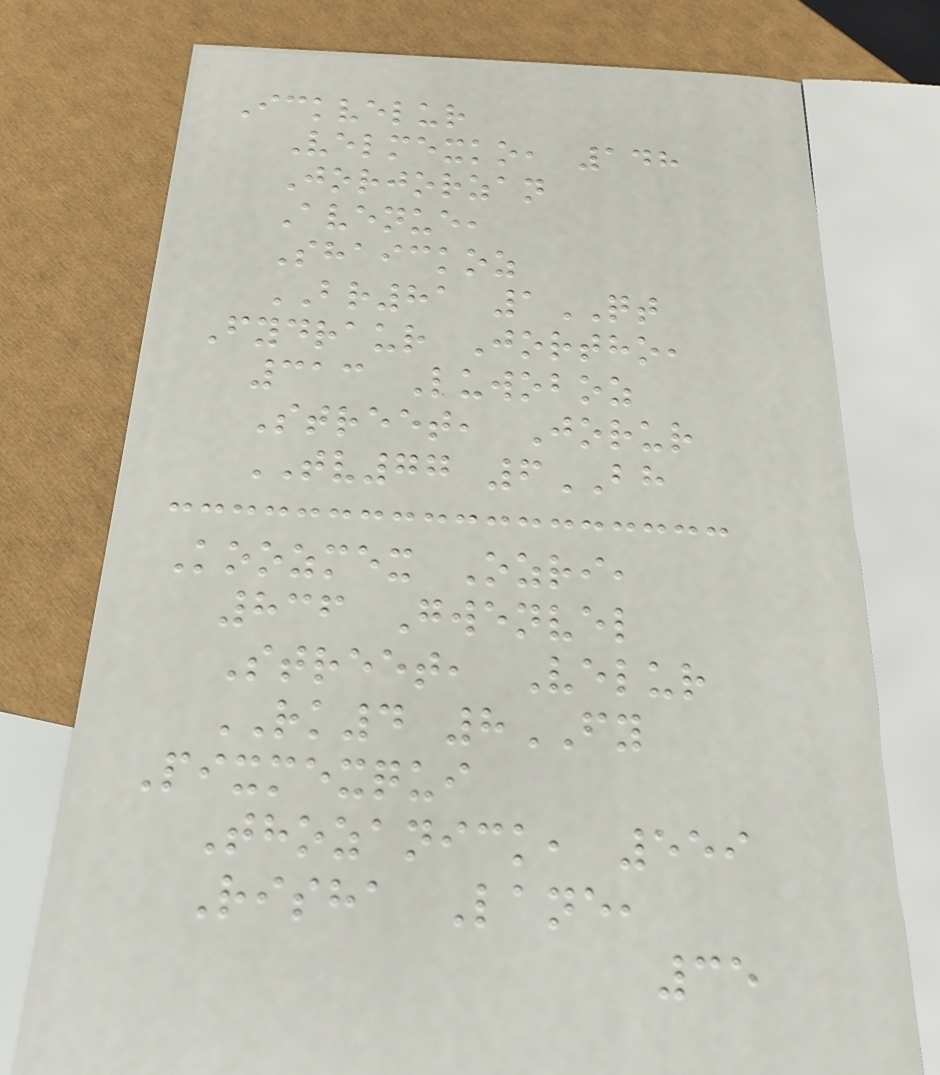Ickvelur
Velmexko, 148
Jorjorzan
Avenue,
Shaickoz
BR81 1QT
Fydraur Jortho,
313 Luwoboz
Street, Jorur
TV77 6BH
Koozmex Ozri,
836 Gwenvel
Street, Velur
RK4 8FY
Pixmexqui
Thozanick, 559
Risha Lane,
35
